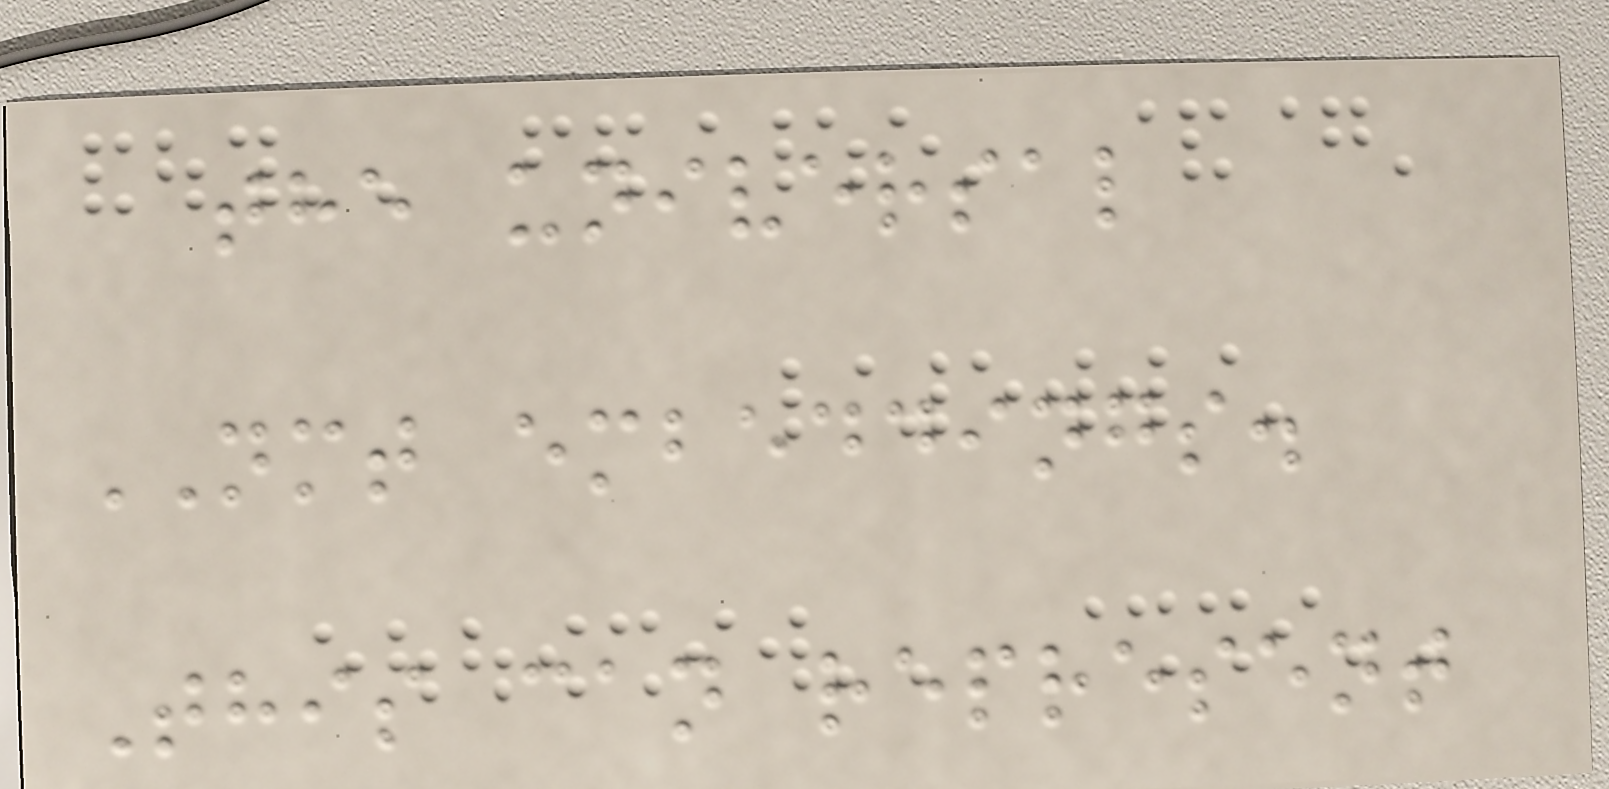the universal
NMT embeddings.
This can represent
